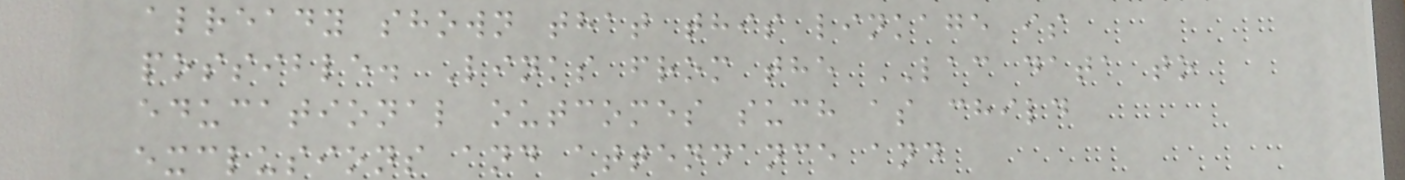already shown that this linkage is
possible. Links from the LAC data to
educational outcomes such as child
exclusions and attendance and
